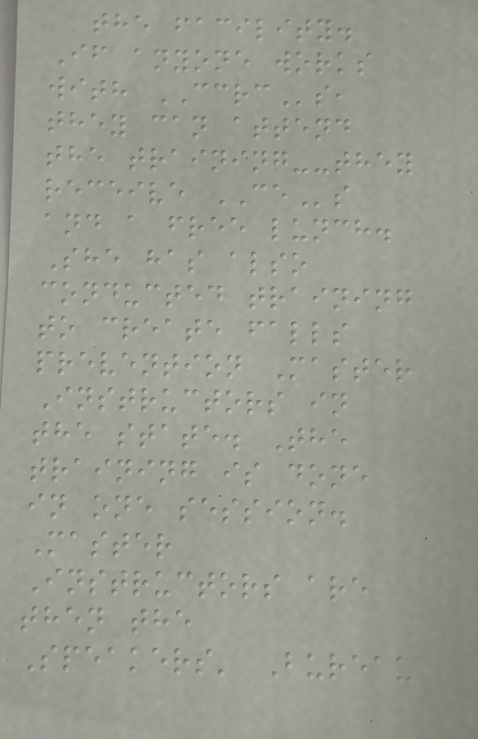the facility.
If anyone works
with CCRCs,
they can attend
the training--they
receive CEs
and a free lunch.
She has also
conducted training
to create falls
prevention Master
Instructors in
the state. The
training is done
in one session.
Master
Instructors are
then the
Speakers' Bureau
